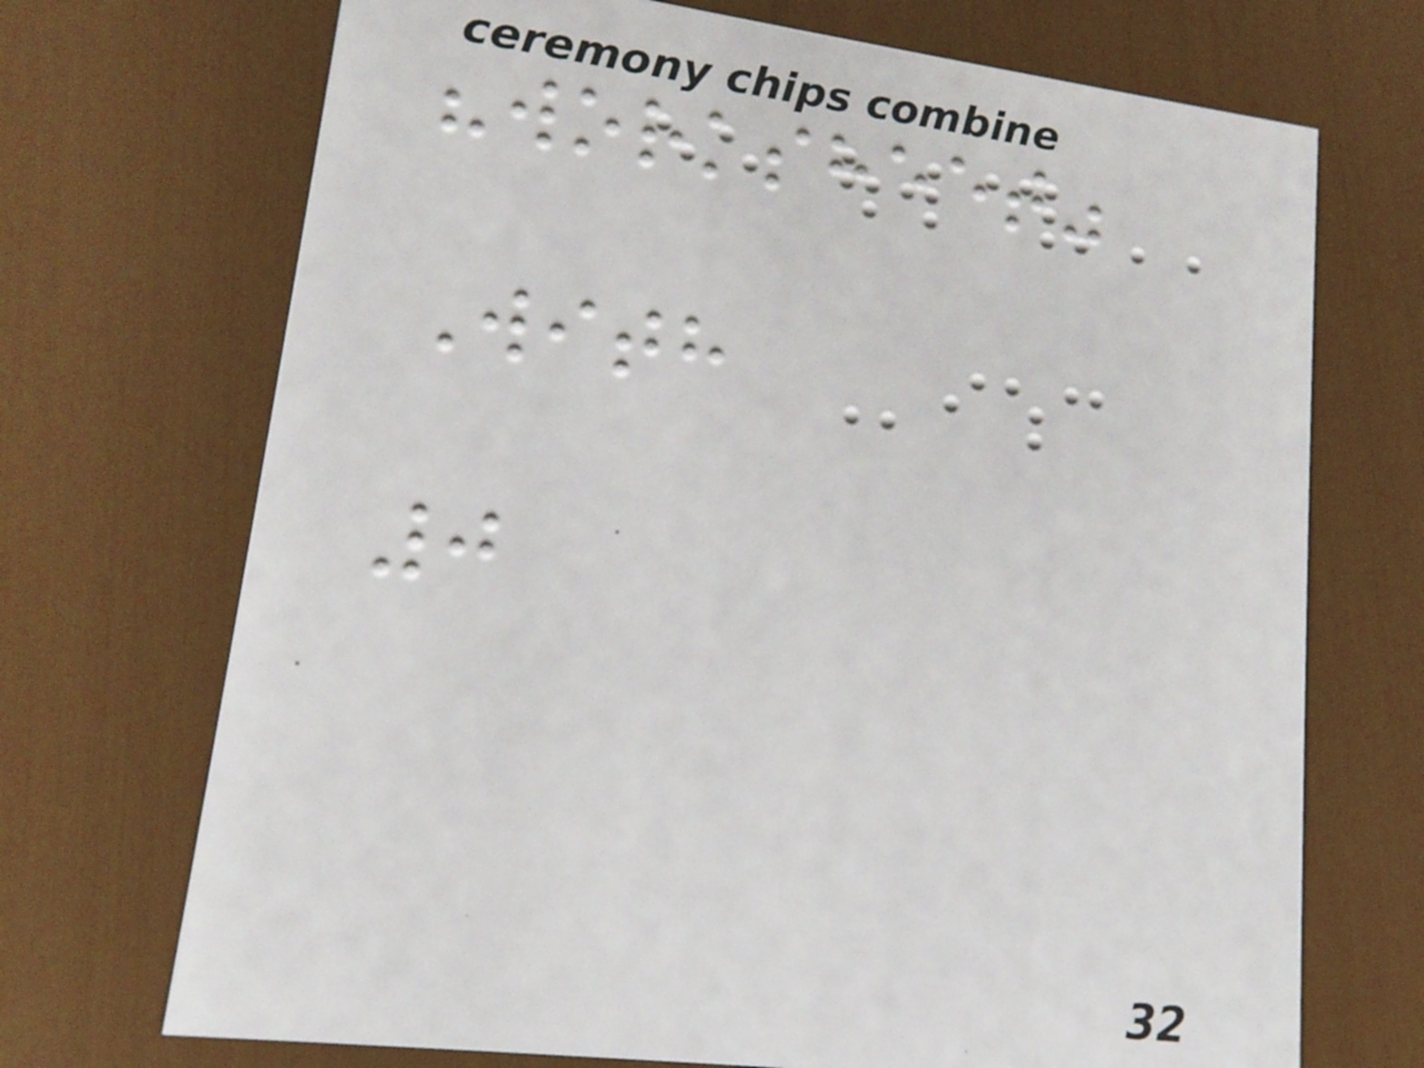"worksheet"
With
0
